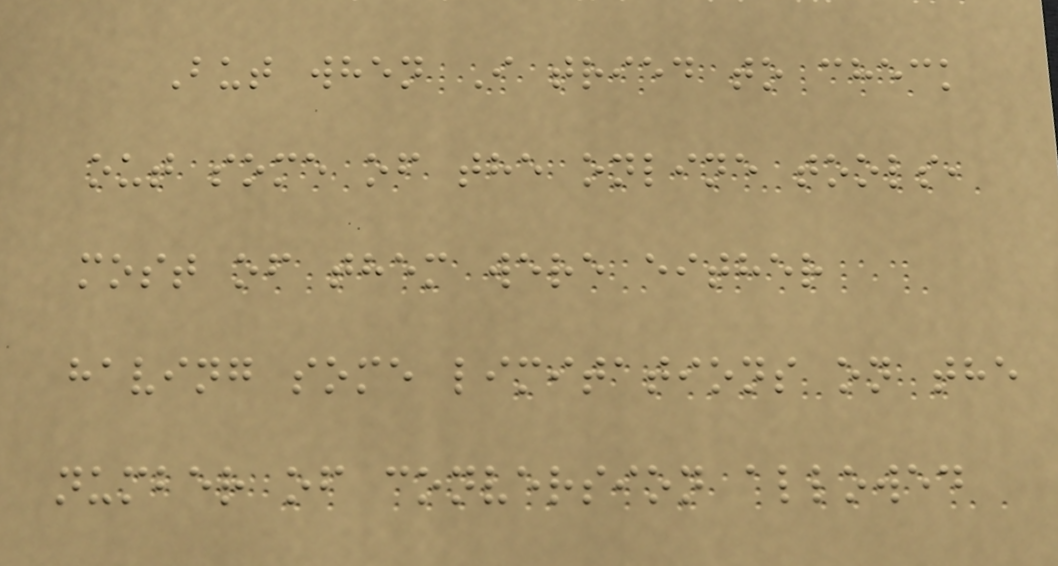But when I tried to check
out some of the online tools,
most of them were either
having some limitations on the
number of conversion allowed
